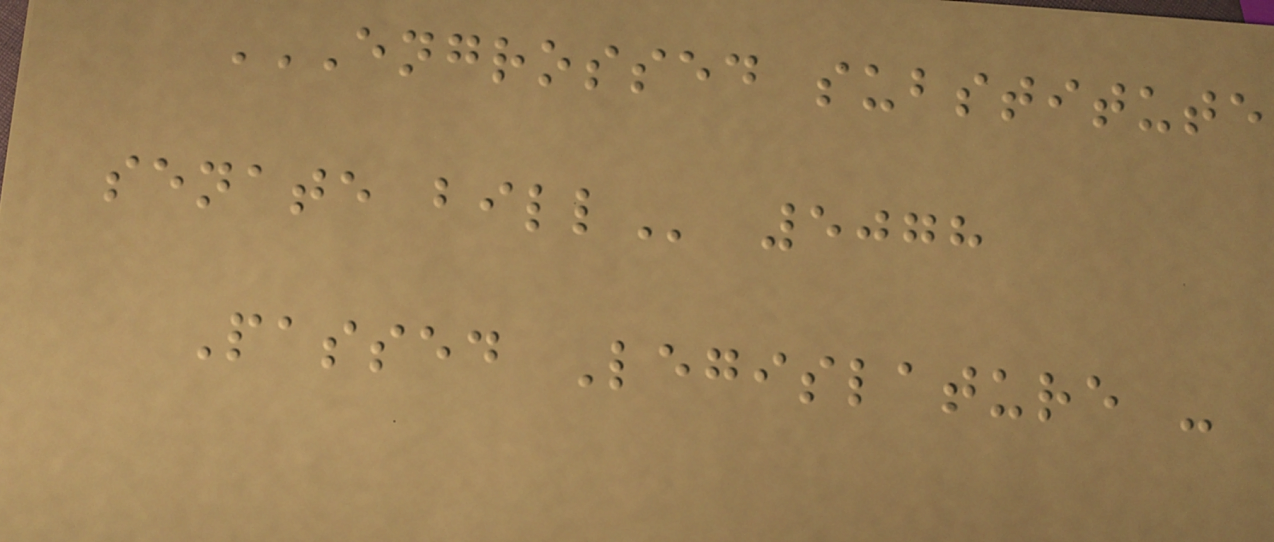ENGROSSED SUBSTITUTE
SENATE BILL 5078
Passed Legislature -
